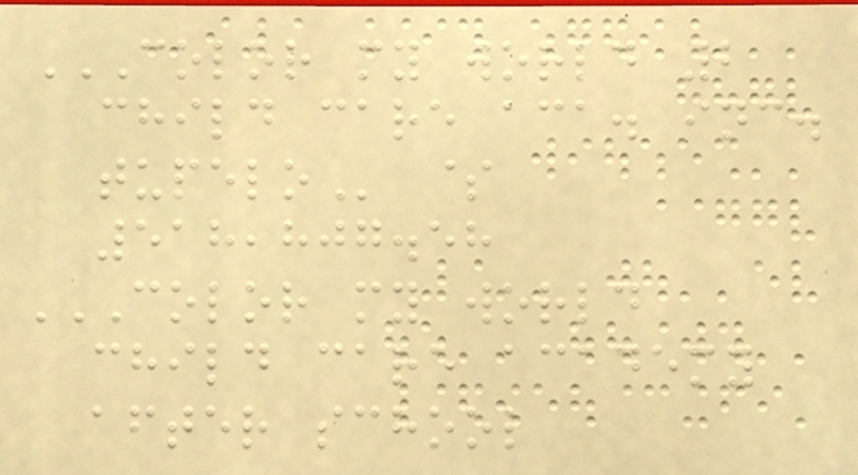COLOR MY WORLD 2
CHILD CARE ACA. INC.
TUPELO $
518,807.58
COLOR MY WORLD
CHILD CARE ACADEMY
AFTER SCHOOL
